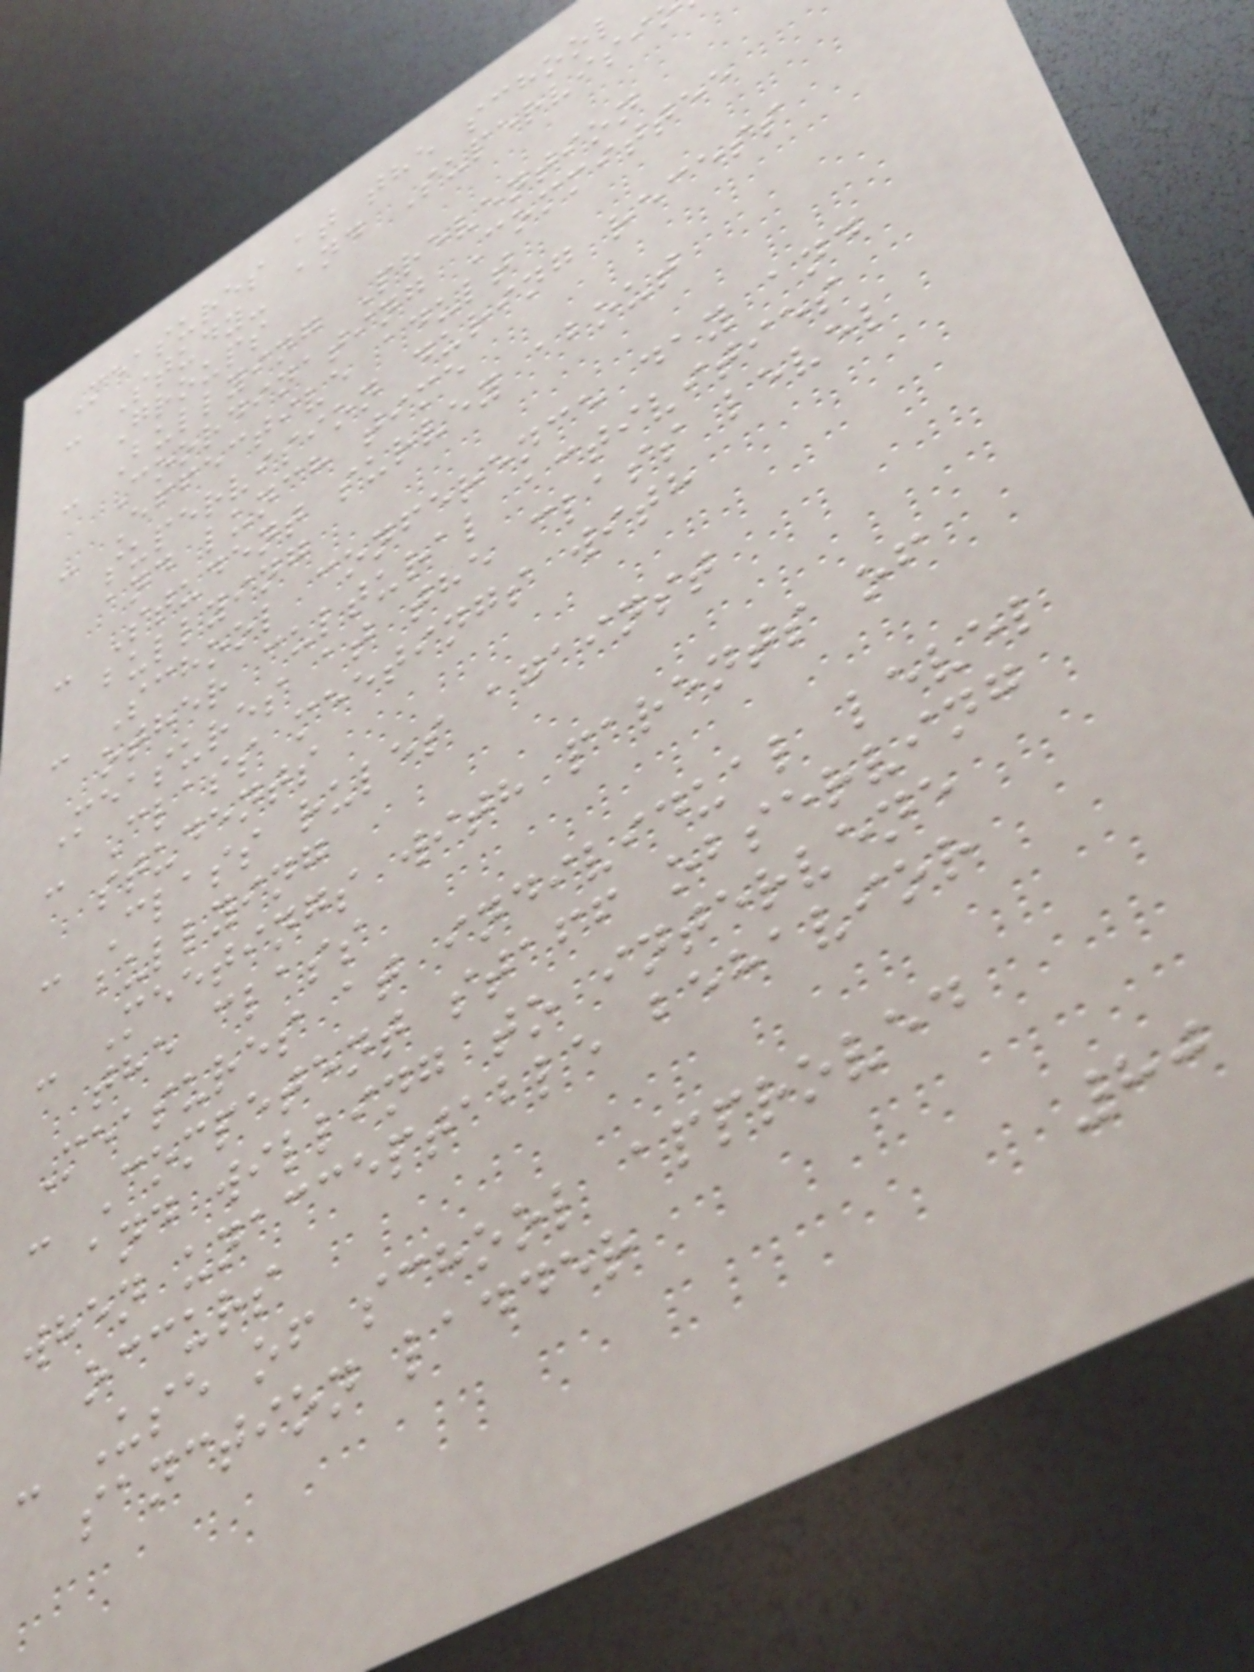Measures at the school
- Study- and Supervisi
Groups
- Bullying Prevention
Coordinating Committee
- Effective adult
supervision during recess
and lunch time
- Student survey about
bullying
- School conference day and
other cultural activities
Measures at the class level
- Class meetings with
students
- Class rules against
bullying
- Meetings with parents of
the class
Measures at individual level
- Competent staff observing
and willing to intervene
when unacceptable behavior
occurs
- Use of school approved
sanction ladder
80
